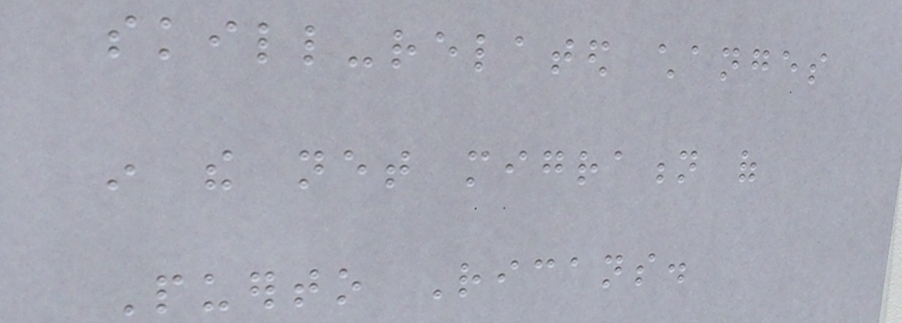skill-related changes
in the net migration of
Puerto Ricans.
